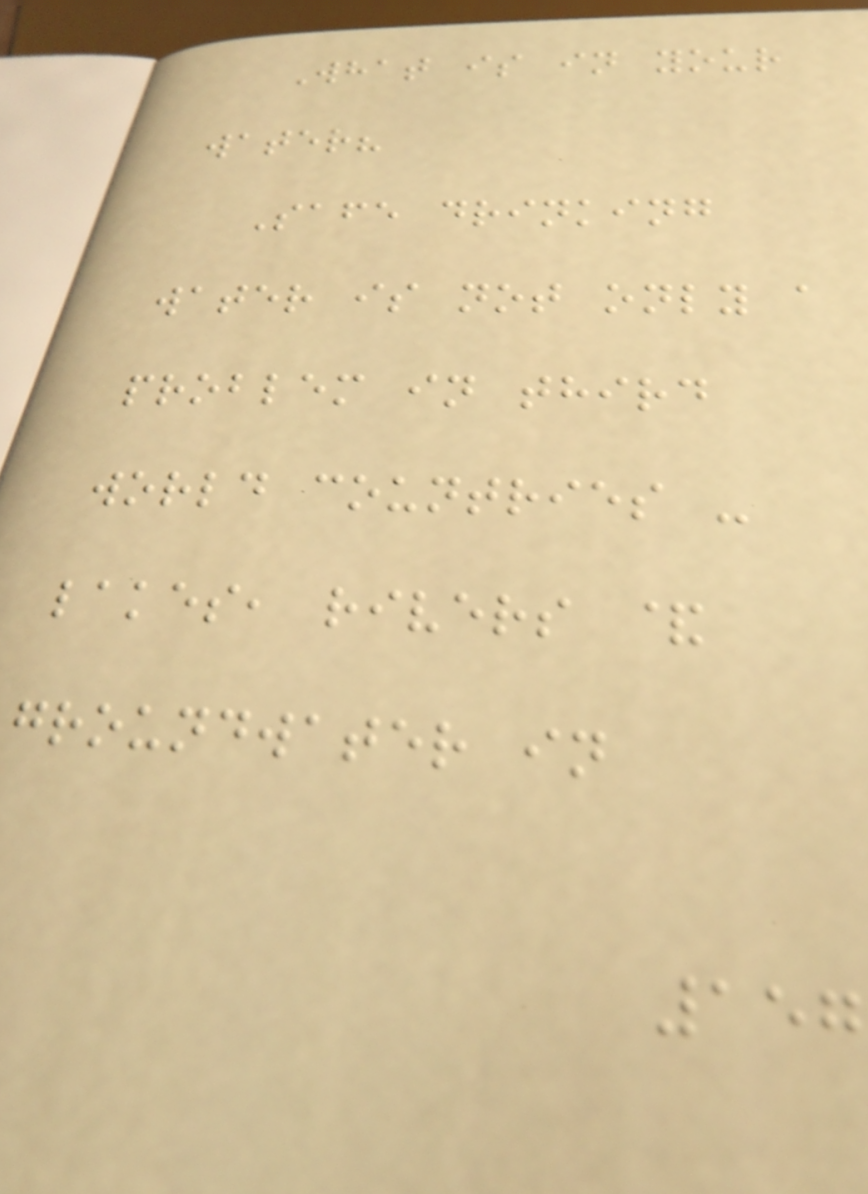What is in your
water?
Safe drinking
water is not only a
problem in third
world countries -
lakes, rivers &
groundwater in
157
